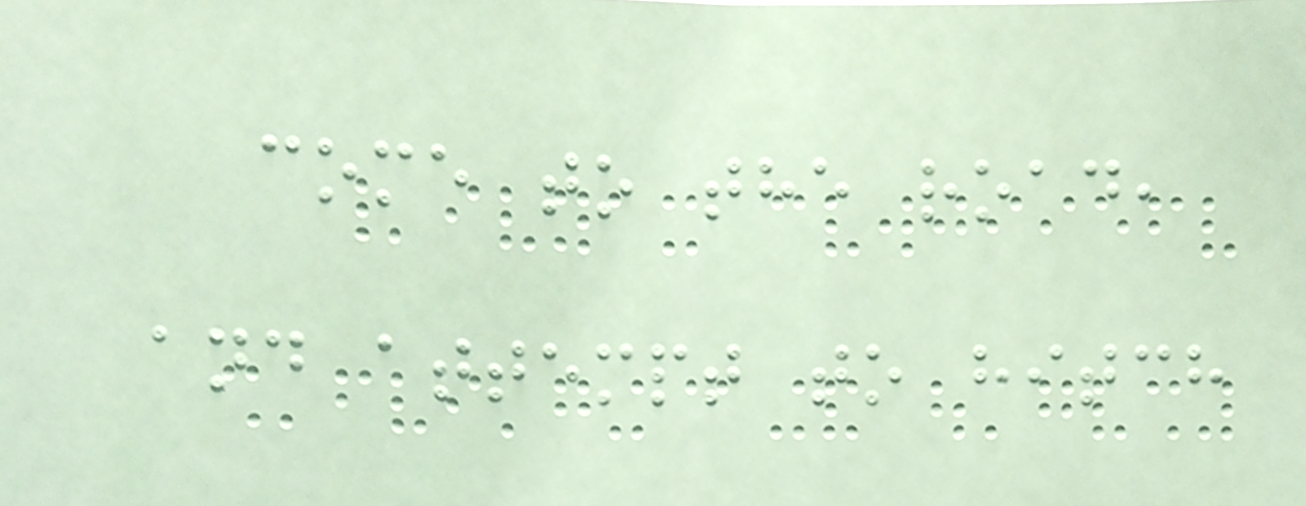come to the road,
and attempt to hitch
